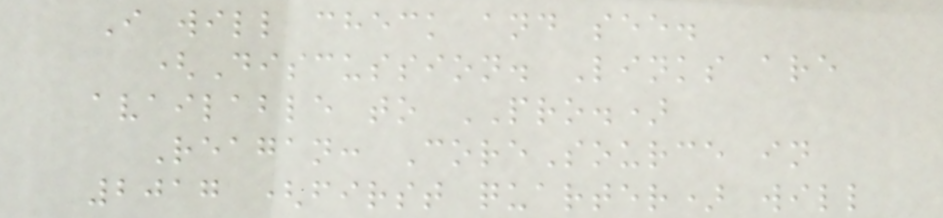I will check and see.
(Discussion. Links are
available to PRO.)
Reagan: CoreSource in
2017 (first quarter) will
